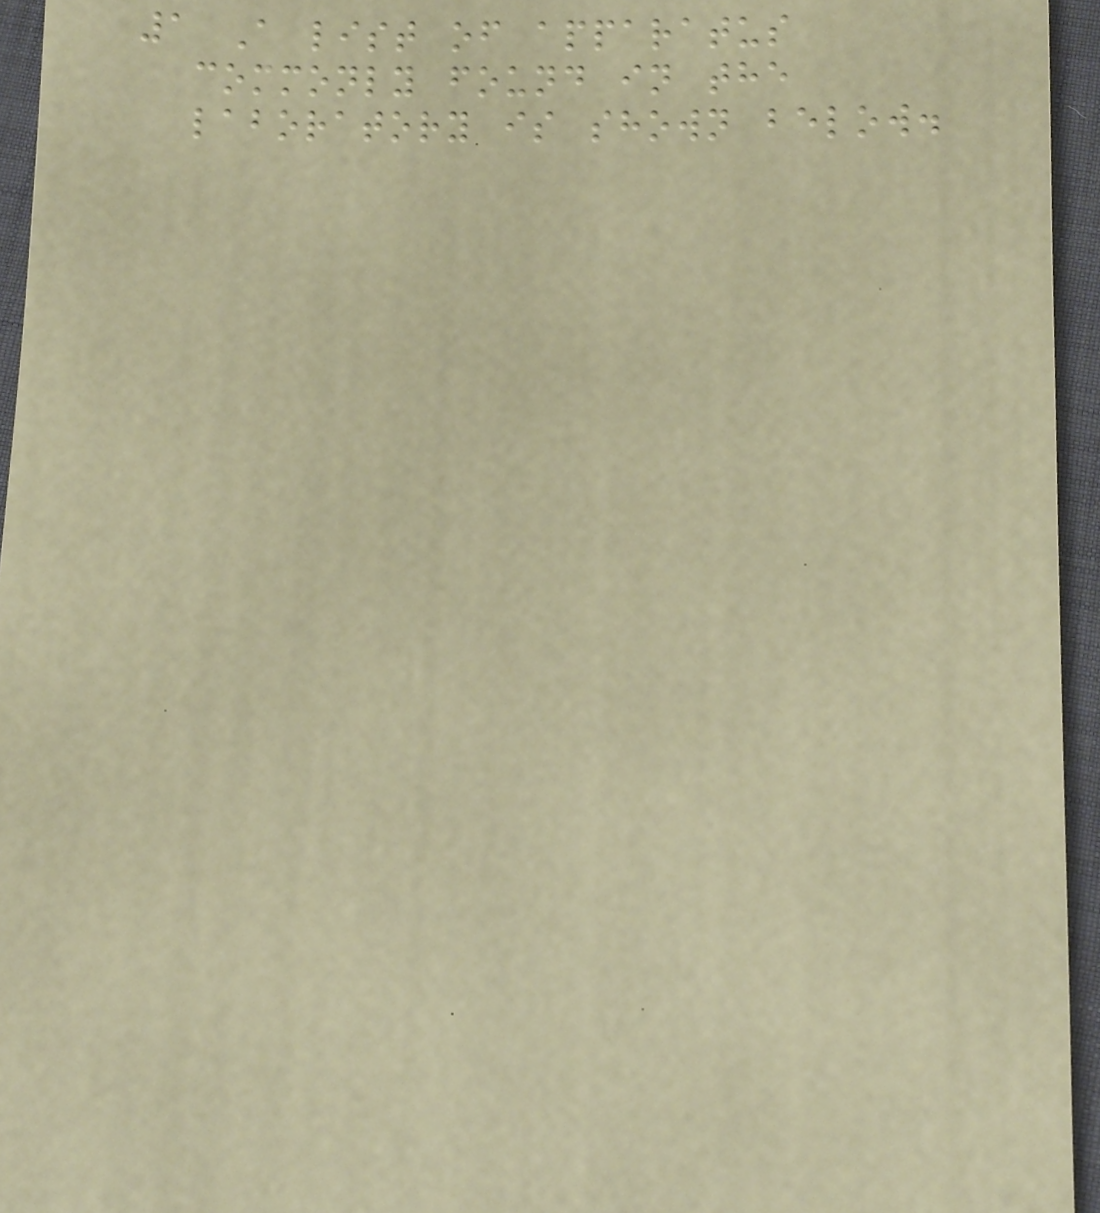1 A list of apparatus
commonly found in the
laboratory is shown below.
